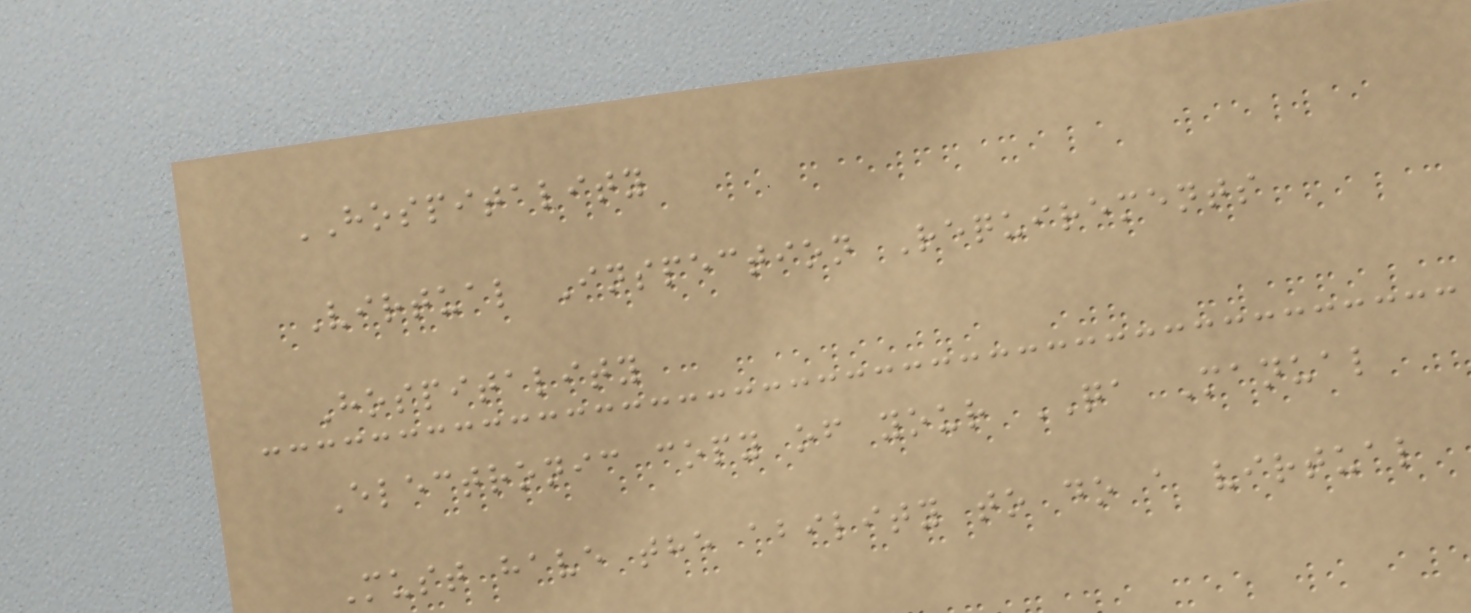HOSPITALITY
Virtual Inspection Requirements
Hospitality
Electronic copy of your QA Manual
Must have the ability to do a virtual
